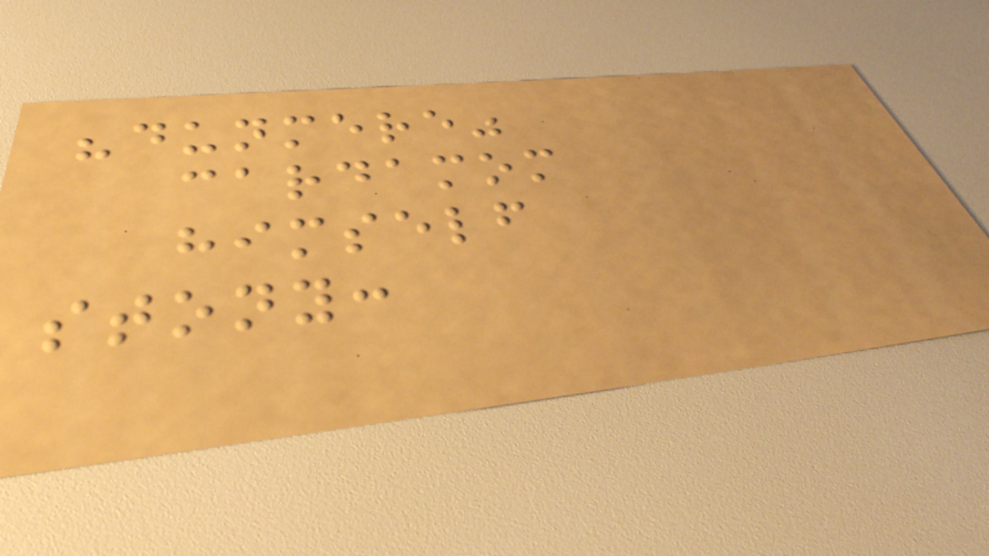"dunmere"
cardamom
himself
stony:
